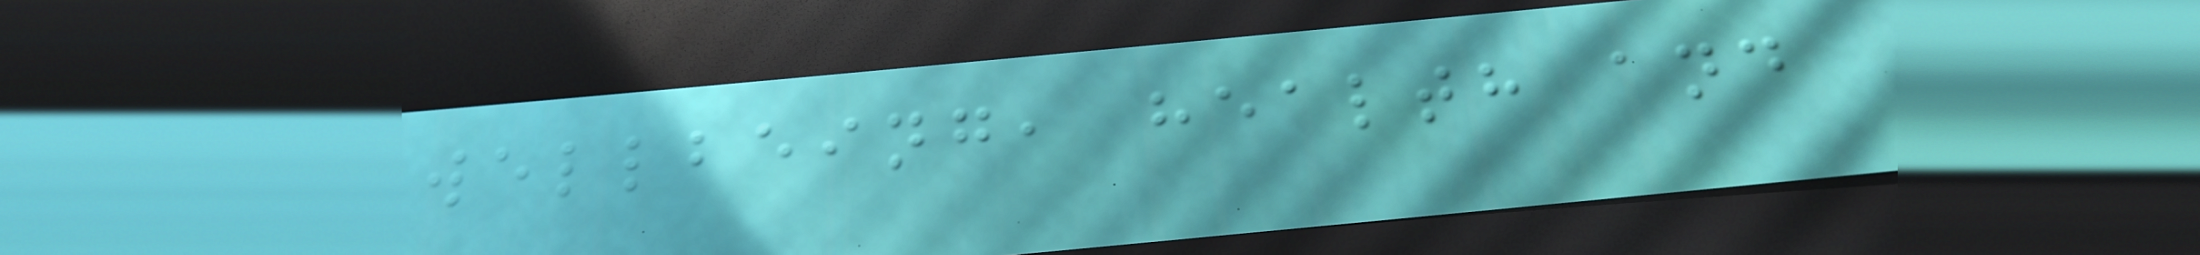wellbeing, health and
